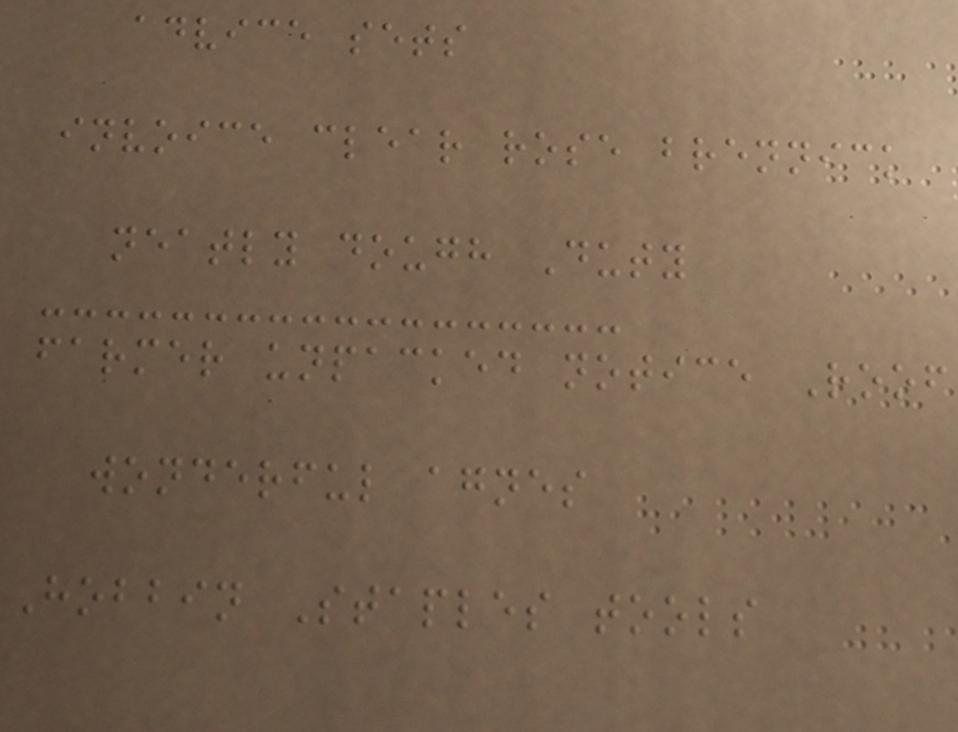advice sets
invoice clear rose brennick
neatly dough Duty
farmer unpacked notice Roof
wonderful agnes
Hobbin Staples tools
